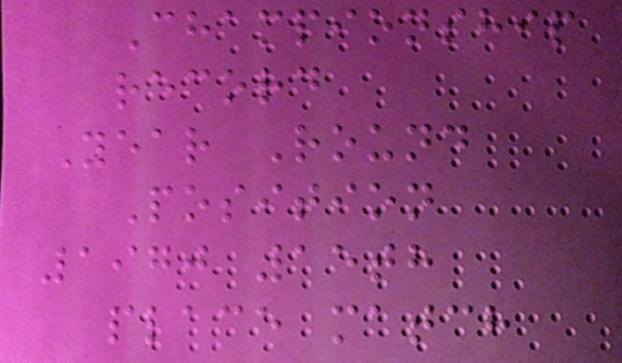Championship
record
Year Round
Position
1970 15th
place match
